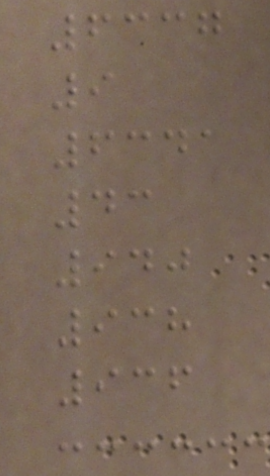6337
9
6341
43
940
938
936
